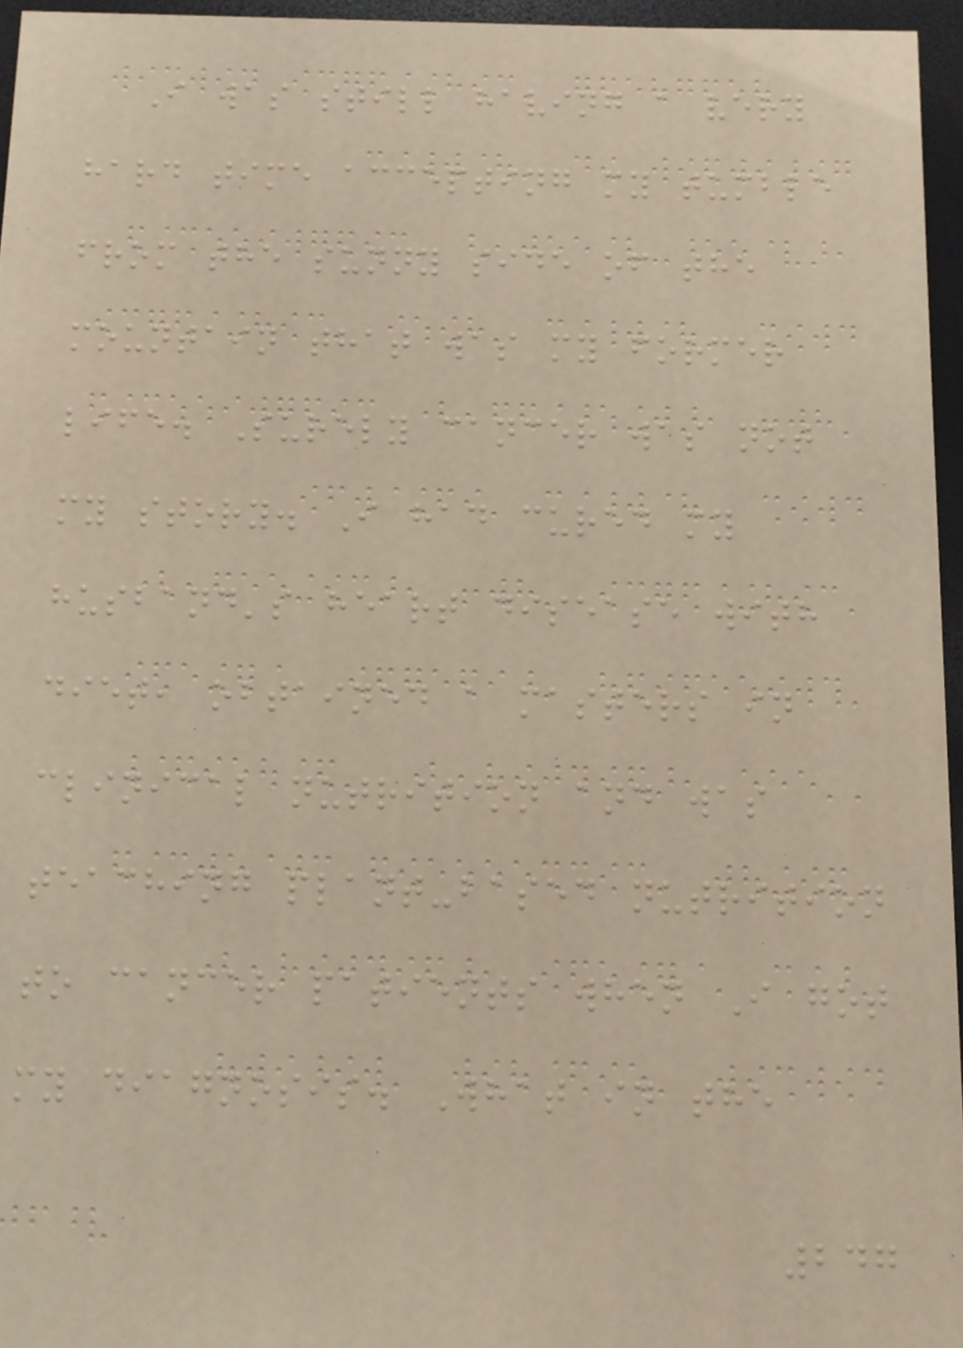I was still having a very
hard time accepting my tumble
from the sunny side of the
mountain that was my former
life. Surely cancer was not
my story. I had cured my
husband's heart disease with
diet, obtained a masters in
clinical nutrition and was
teaching plant-based nutrition
to cancer patients when I got
my diagnosis. What in the
247
